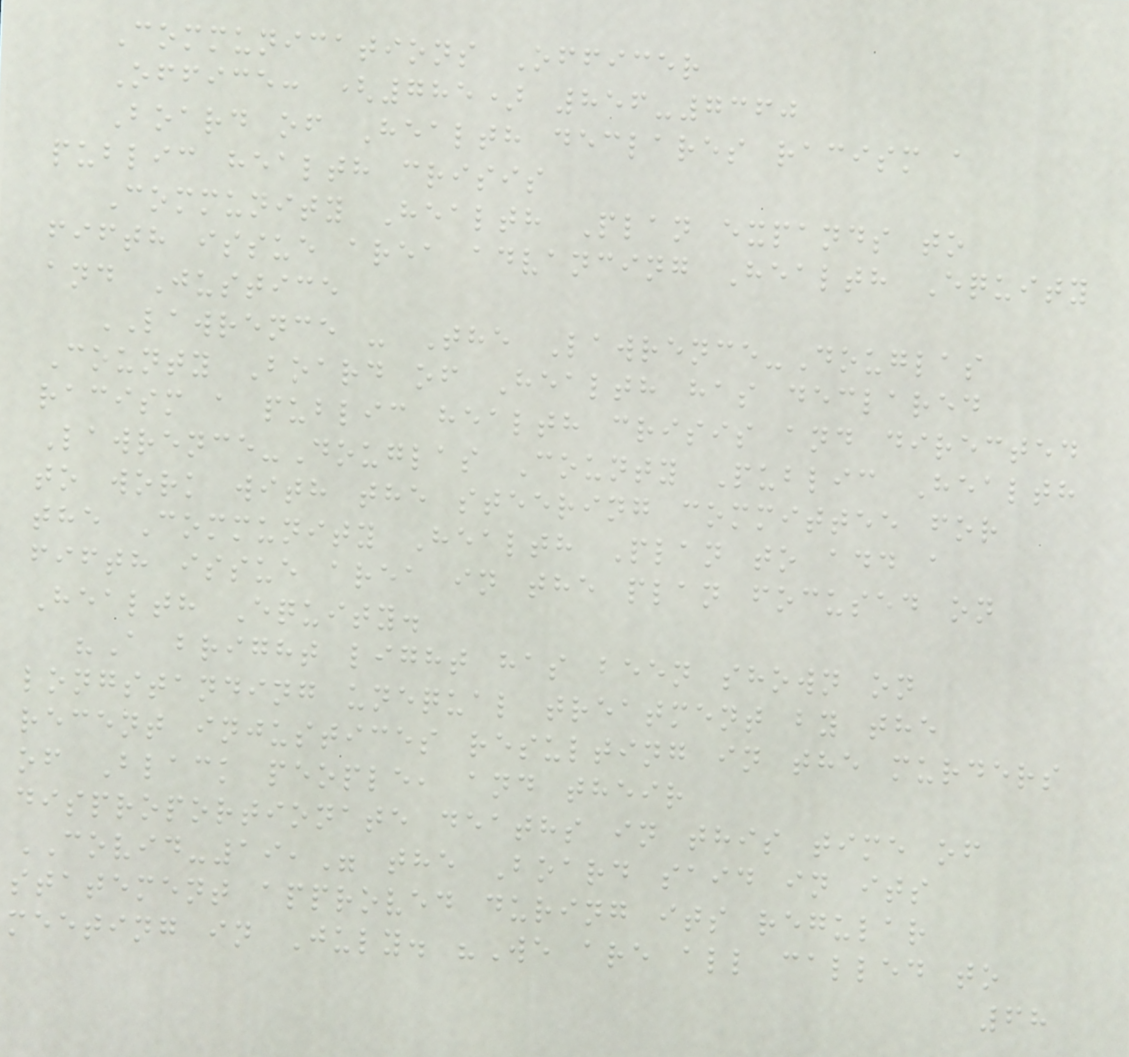Communications Officer
Office: (785) 856-7360
Board of Health declares racism a
public health crisis
Community Health Plan expands to
fifth issue area advancing Health Equity
and Justice
LAWRENCE - The Lawrence-Douglas
County Board of Health has declared
racism a public health crisis and directed
Lawrence-Douglas County Public Health
to work with the steering committee for
the Community Health Plan to add a
fifth issue area in the plan focused on
Health Equity.
"A bright light has been shown on
longstanding unequal treatment by the
recent injustices resulting in the murders
of Black people, and their
disproportionate deaths in this time of
COVID-19," the Board said in its
statement approved during its regular
meeting in July. "We are all called to
68
